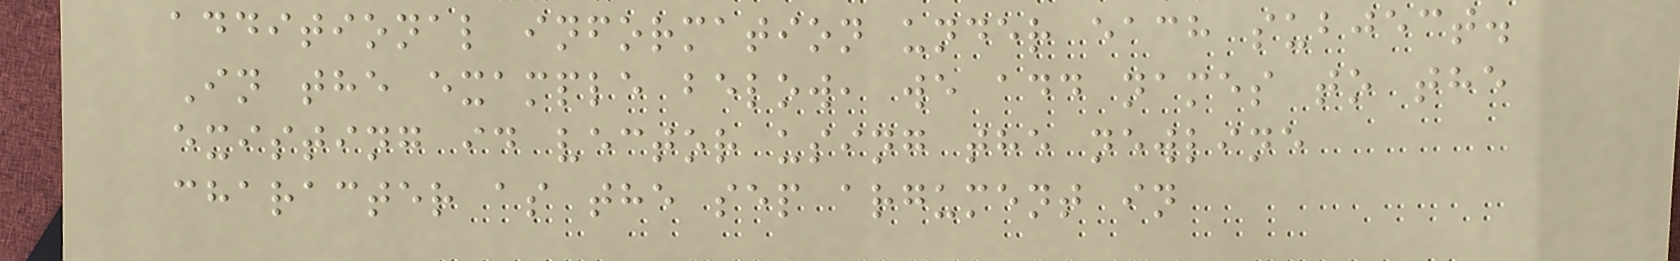additional information under each subject.
In the example below, we add names to the
existing id vector using the newline
character as the sep argument in
